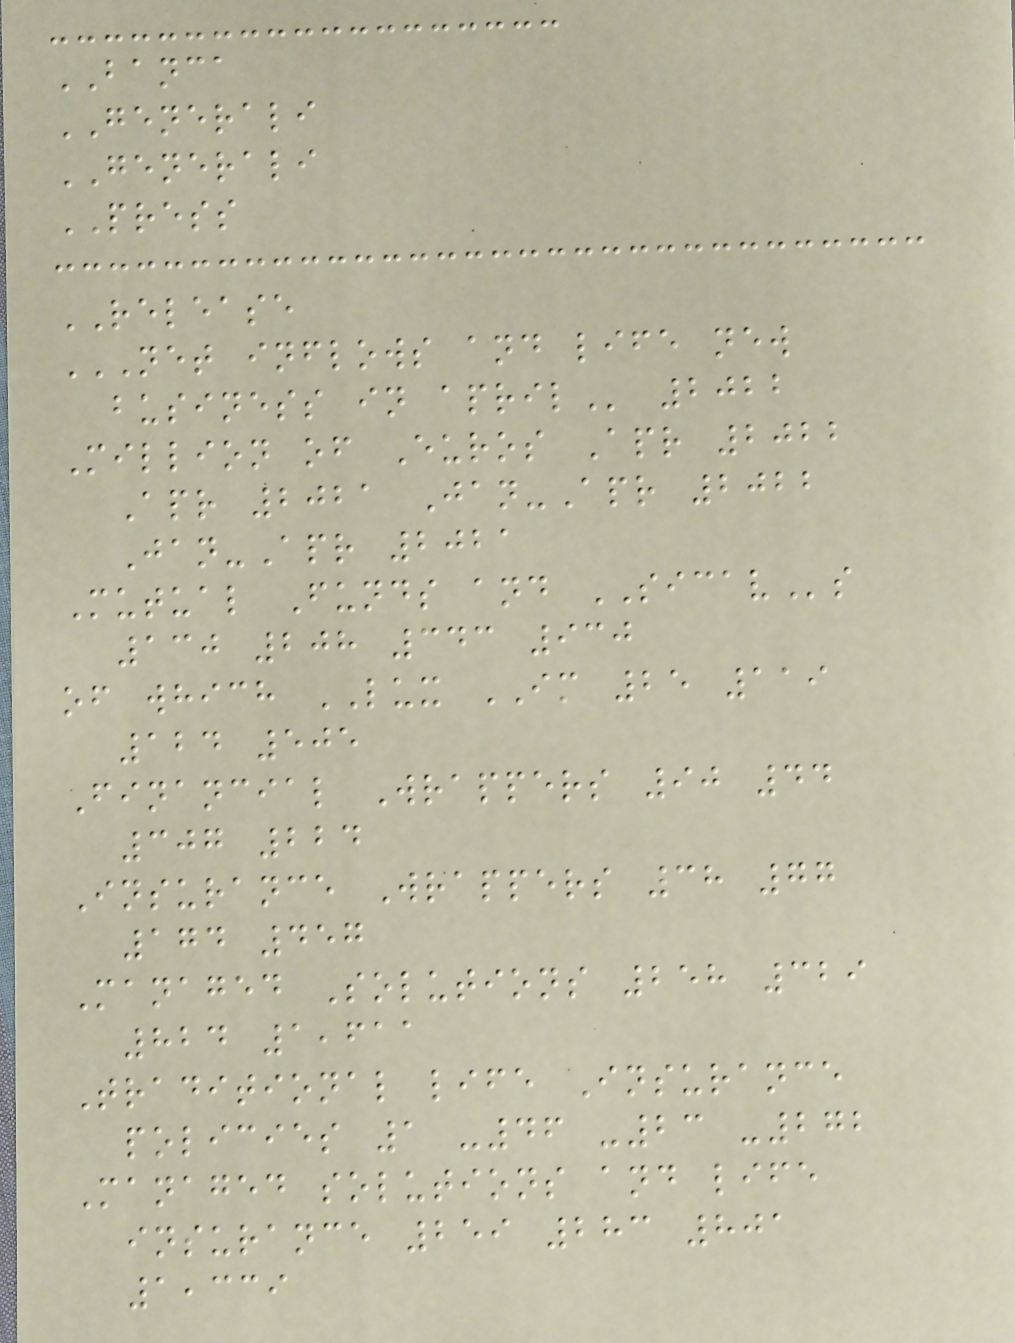BANCA
GENERALI
GENERALI
PRESS
RELEASE
NET INFLOWS AND LIFE NEW
BUSINESS IN APRIL 2022
Million of Euros Apr 2022
Apr 2021 Jan-Apr 2022
Jan-Apr 2021
Mutual Funds and SICAVs
130 208 343 930
of which LUX IM 25 119
124 505
Financial Wrappers 90 44
307 224
Insurance Wrappers 38 77
174 457
Managed Solutions 258 329
824 1,611
Traditional life Insurance
policies 1 -46 -23 -272
Managed solutions and life
insurance 259 283 801
1,339
